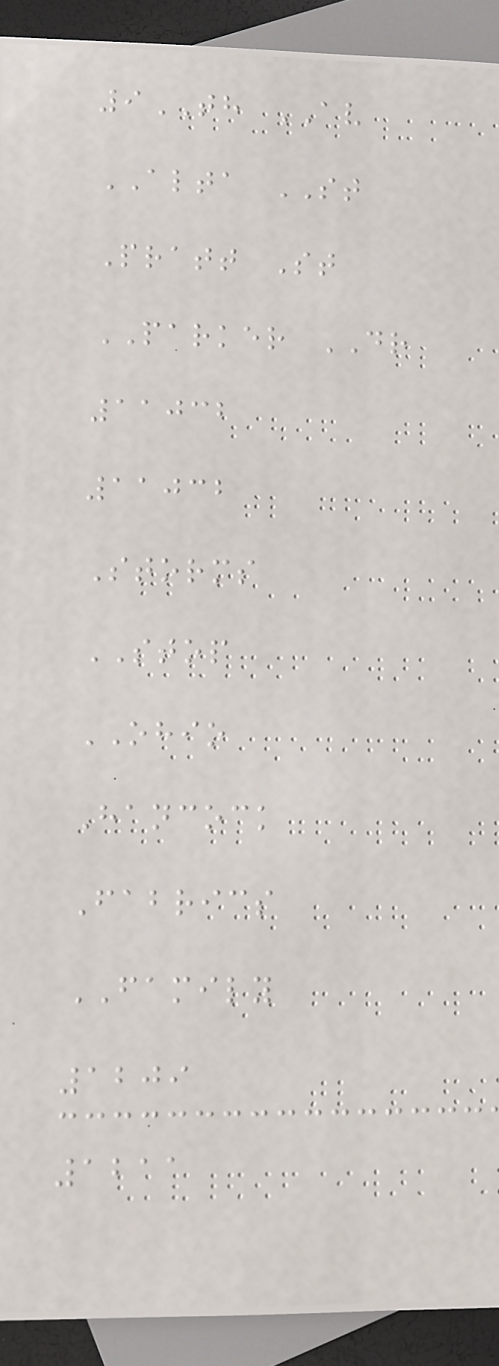9TH AV
ALTA ST
Pratt St
PARKER DR
11032
11032
Storms
STOP
OHIO
Hancock
Fabrics
FAMILY
1209
1211
